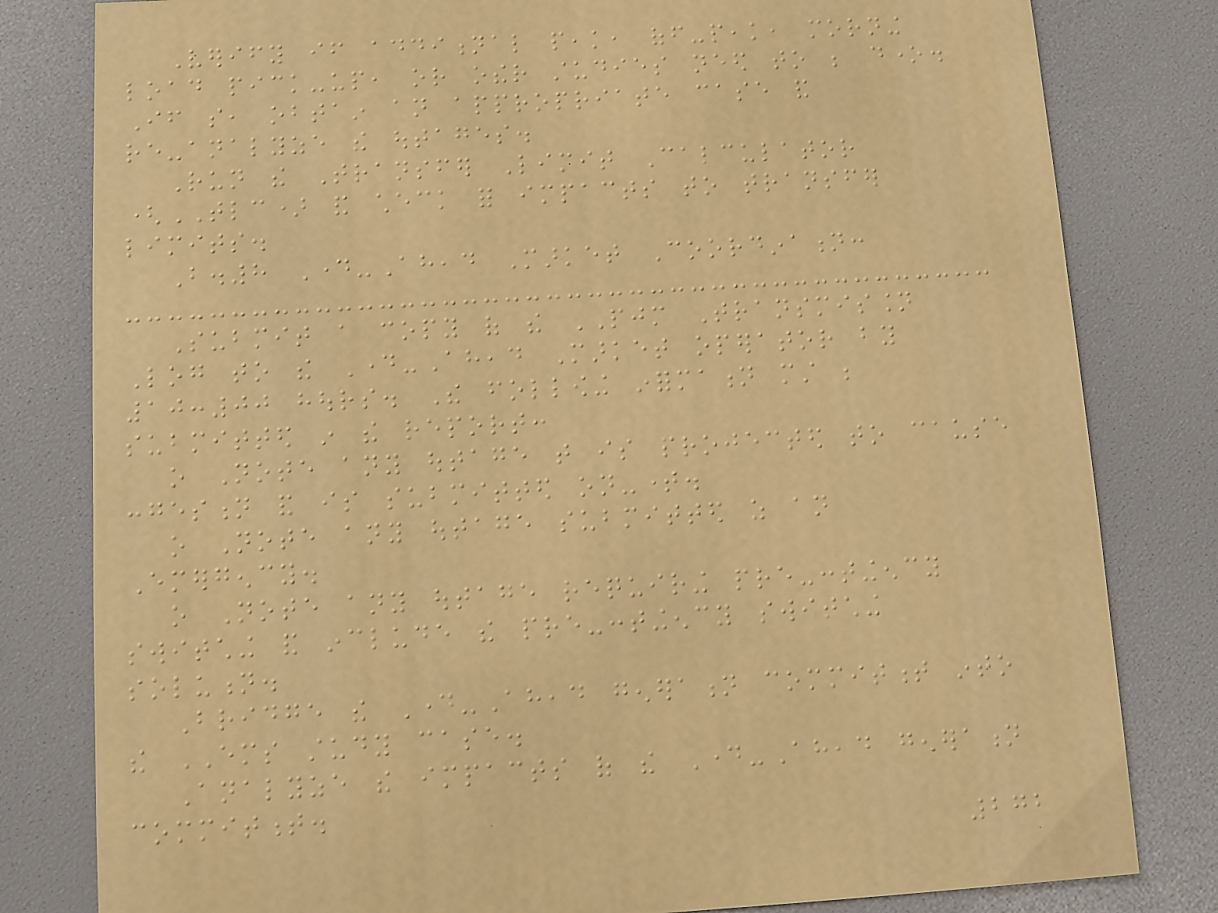Verify if additional peak, off-peak, morning
load pick-up, or other studies need to be done.
If so, obtain an appropriate case and
re-analyze the outages.
Run the Transfer Limit Calculator
(TLC) and check for impacts to transfer
limits.
B.8 Day-Ahead Market Coordination:
Submit a copy of the PJM Transmission
Log to the Day-Ahead Market operator by
10:00 hours. The following information must be
submitted in the report:
o Note any outage that is projected to cause
congestion and is submitted on-time.
o Note any outage submitted as an
Emergency.
o Note any outage requiring pre-contingency
switching and include the pre-contingency switching
solution.
Bridge the Day-Ahead generation commitment into
the EMS study case.
Analyze the impacts of the Day-Ahead generation
commitment.
272
